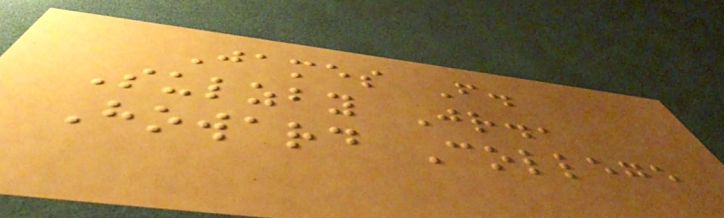James F.
Sulzby Jr.,
Howard College
